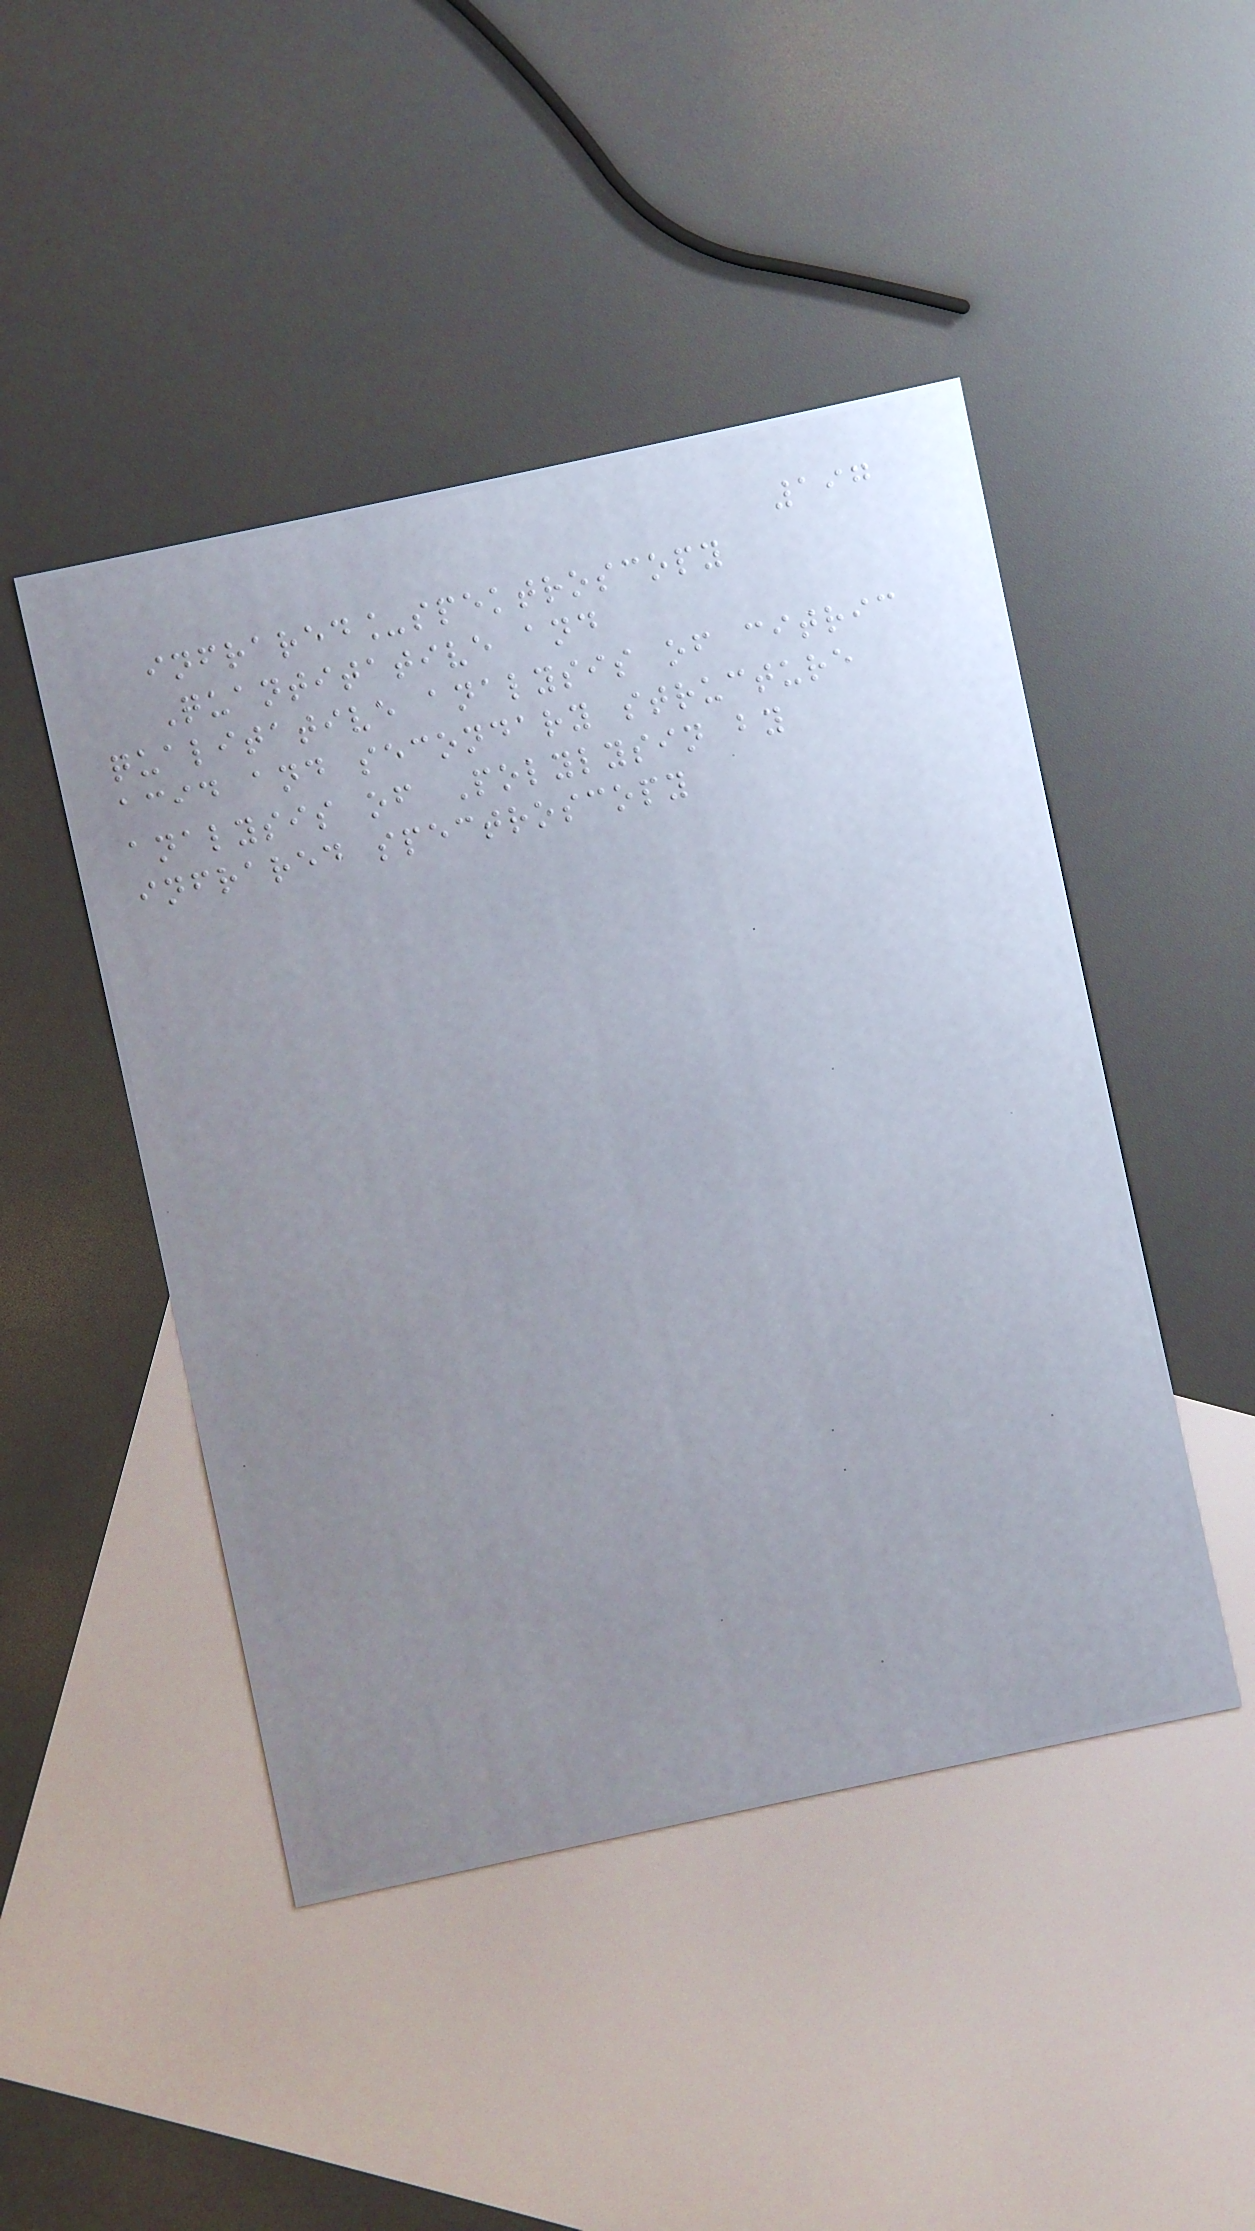197
infrared_spektroscopy
Quantitative and
qualitative analysis of citric
acid and secondary structure
analysis of Polylysin by
infrared spectroscopy
